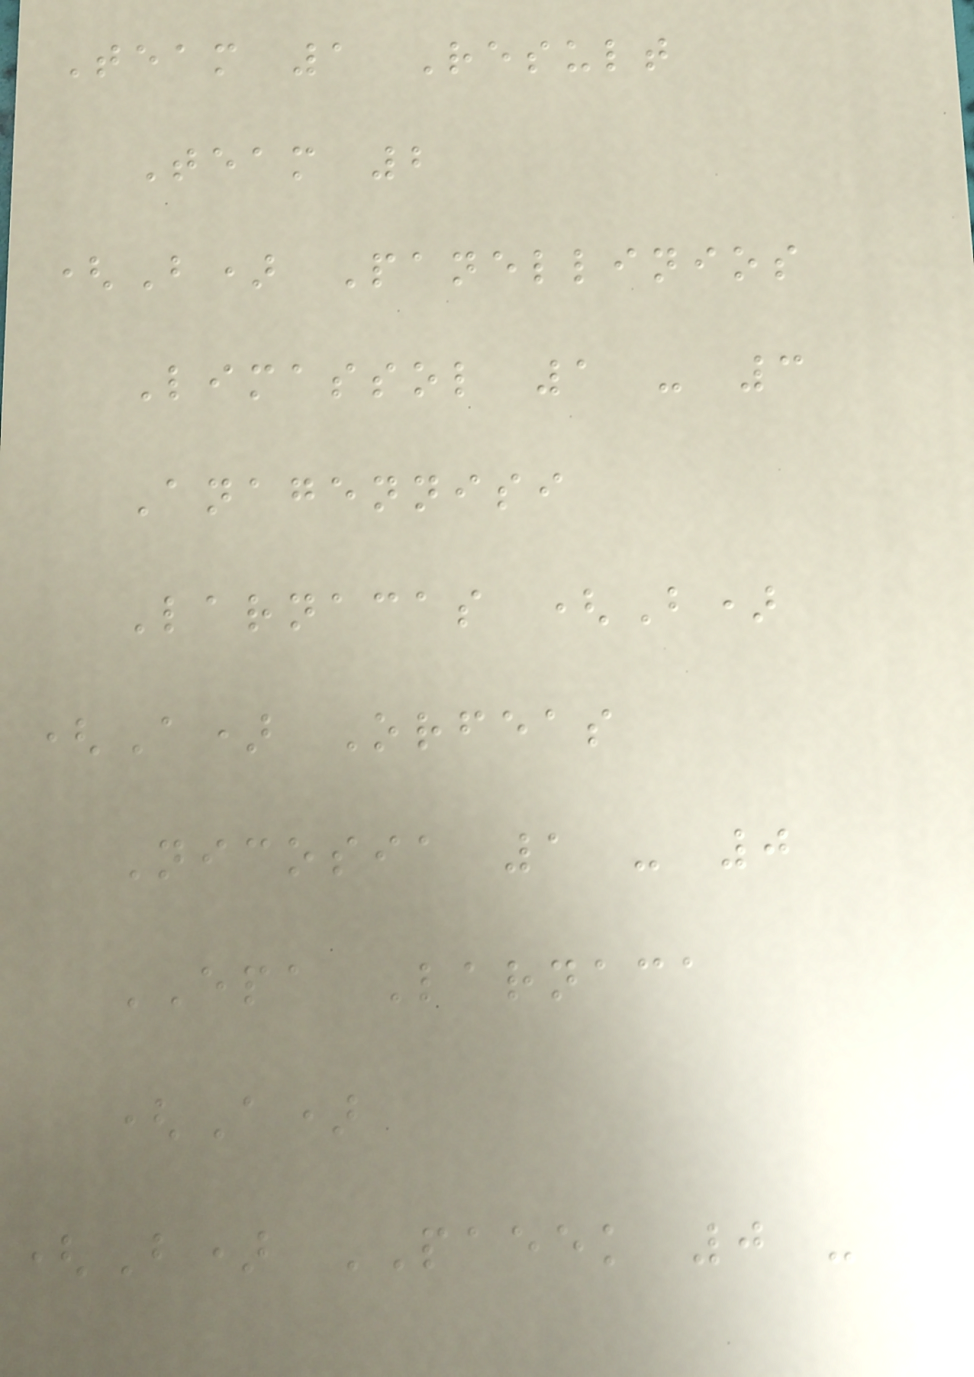Team 1 Result
Team 2
(B) Panellinios
Limassol 1 - 3
Anagennisi
Larnacas (B)
(A) Orfeas
Nicosia 1 - 0
EPA Larnaca
(A)
(B) PAEEK 0 -
